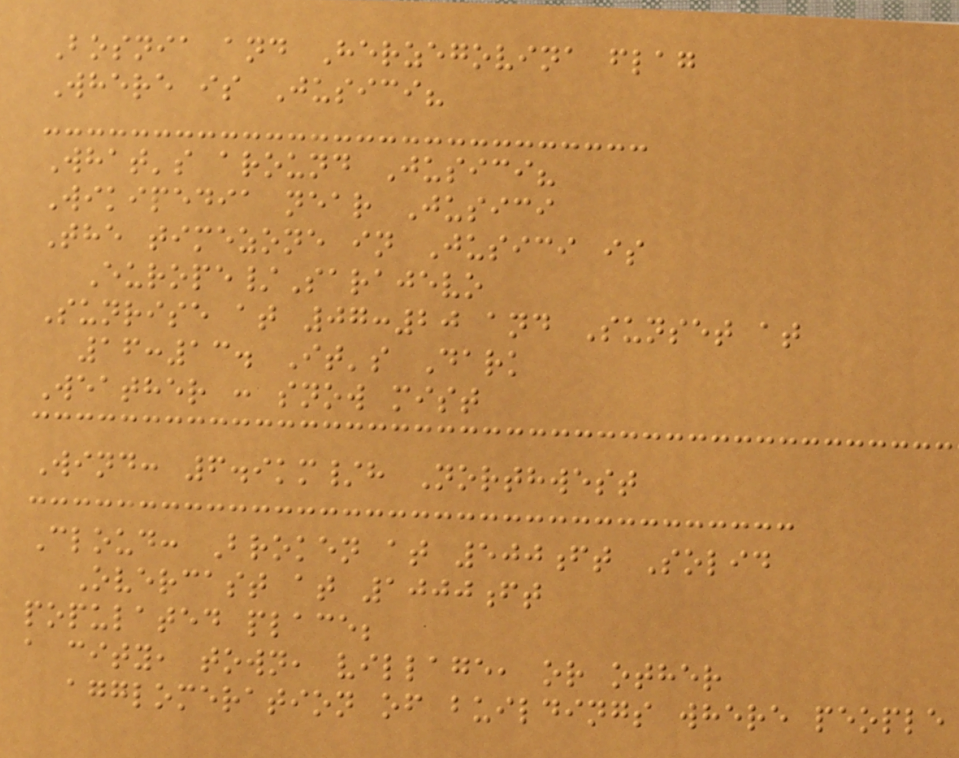Bosnia and Herzegovina flag
Where is Jusici?
What's around Jusici?
Wikipedia near Jusici
The timezone in Jusici is
Europe/Sarajevo
Sunrise at 07:20 and Sunset at
16:13. It's Dark
Weather : snow mist
Wind: 6.9km/h Northwest
Cloud: Broken at 500ft Solid
Overcast at 1000ft
populated place;
a city, town, village, or other
agglomeration of buildings where people
